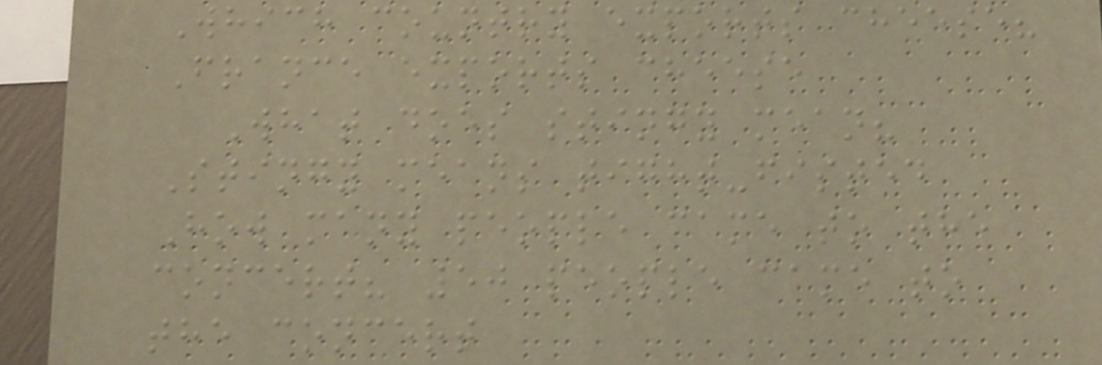Which country exports cheese?
France exports cheese
What does stingy mean?
Stingy means tight-fisted
How many people came to the
concert? 50 people came to
the concert
